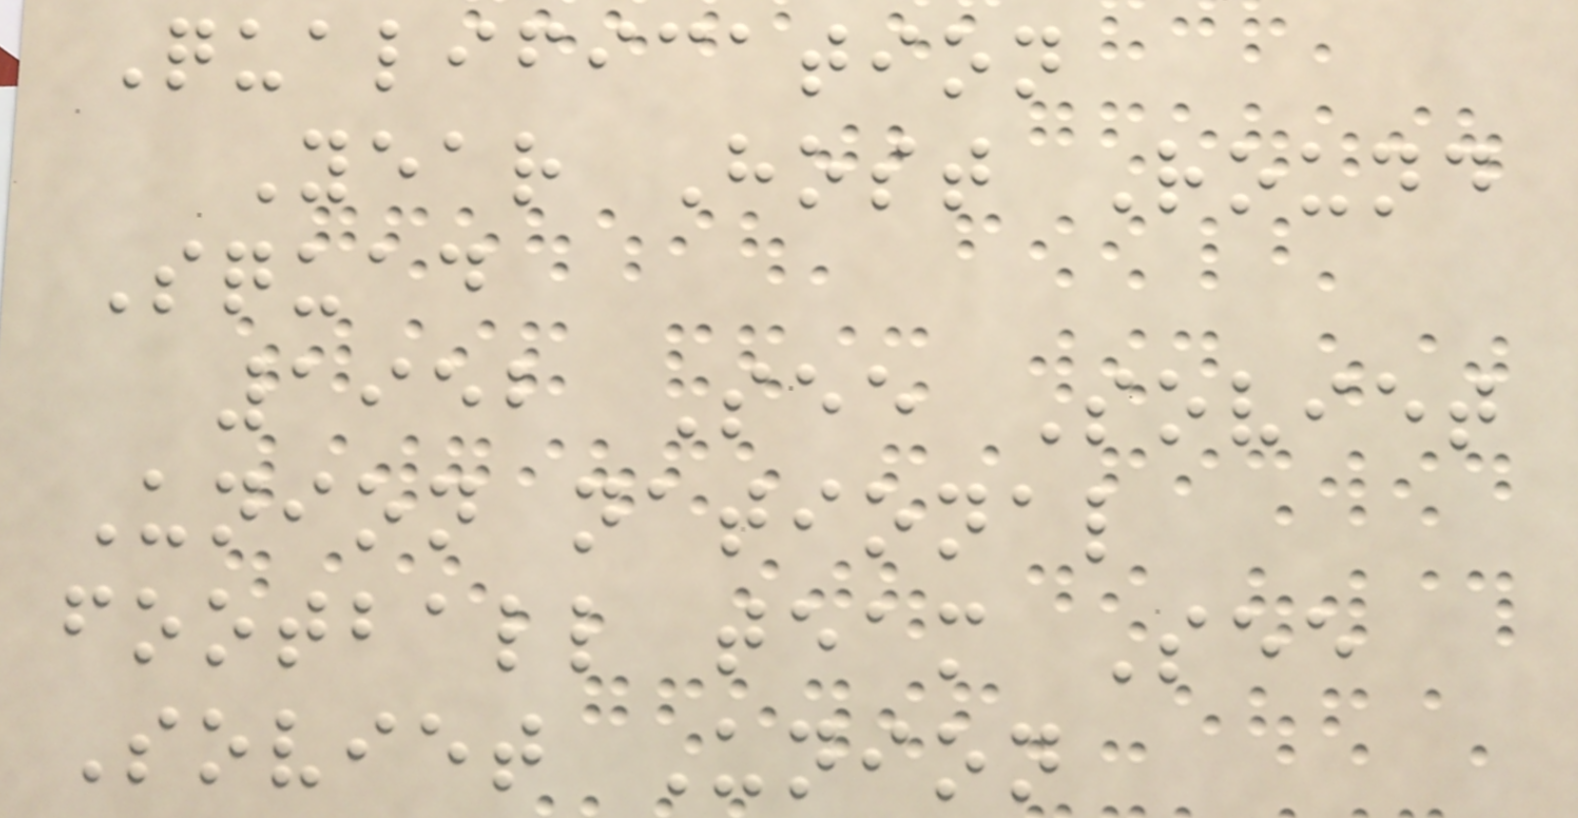Qualification
Year Host Round
Squad
1952 See Soviet
Union national
football team See
Soviet Union
